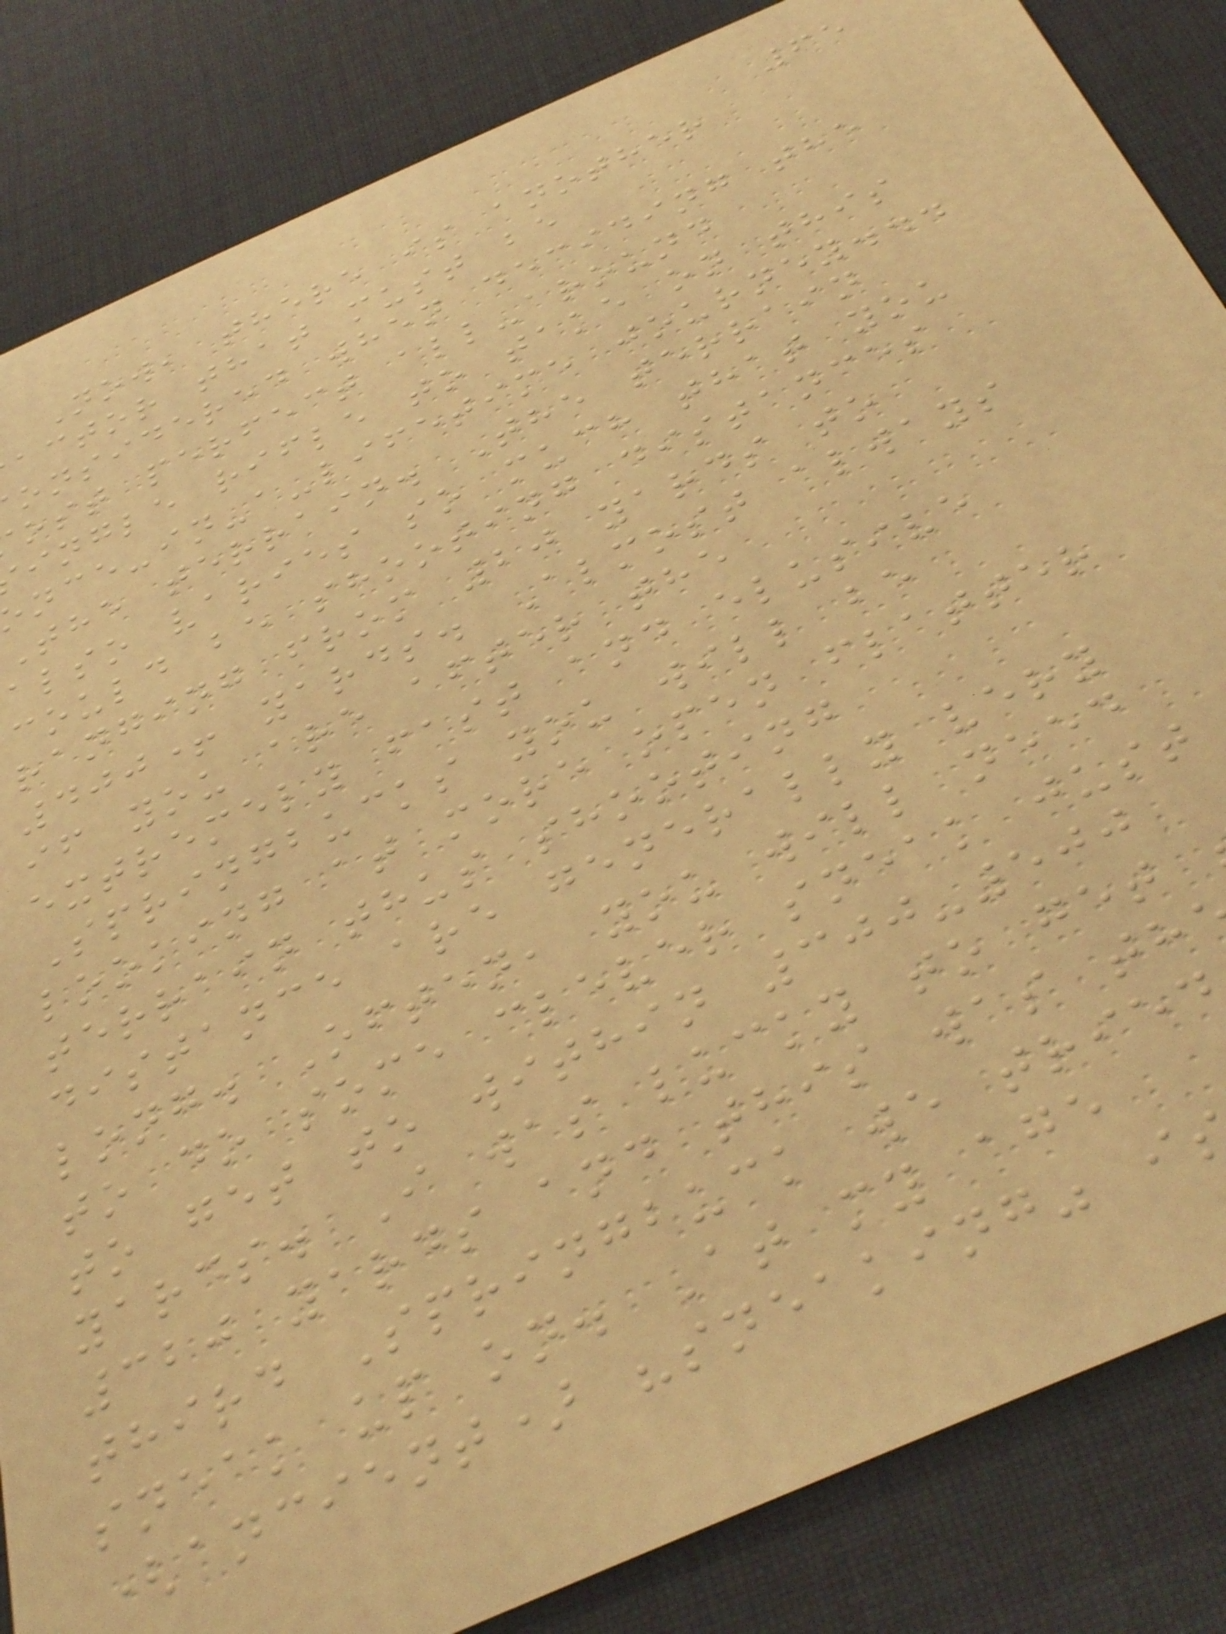65
Now, there is another
actor that must be
onsidered when deciding the
ost perfect all-around
ingle rifle to take on this
nce-in-a-lifetime journey...
The terrain. The terrain
also varies so much that you
could be shooting distances
ranging from 20 yards to
400+ yards. Almost always
if you are after the
extremely fast and elusive
Springbucks you will be
looking at more open flatter
terrain thus shooting
distance are generally very
long. Often, you will need
to do some clever sneak just
to get to within 300-500
yards. I was lucky to get
320 yards and this was th
third Springbuck we tried
sneak up on. At my age
(ancient) "sneaking" i
